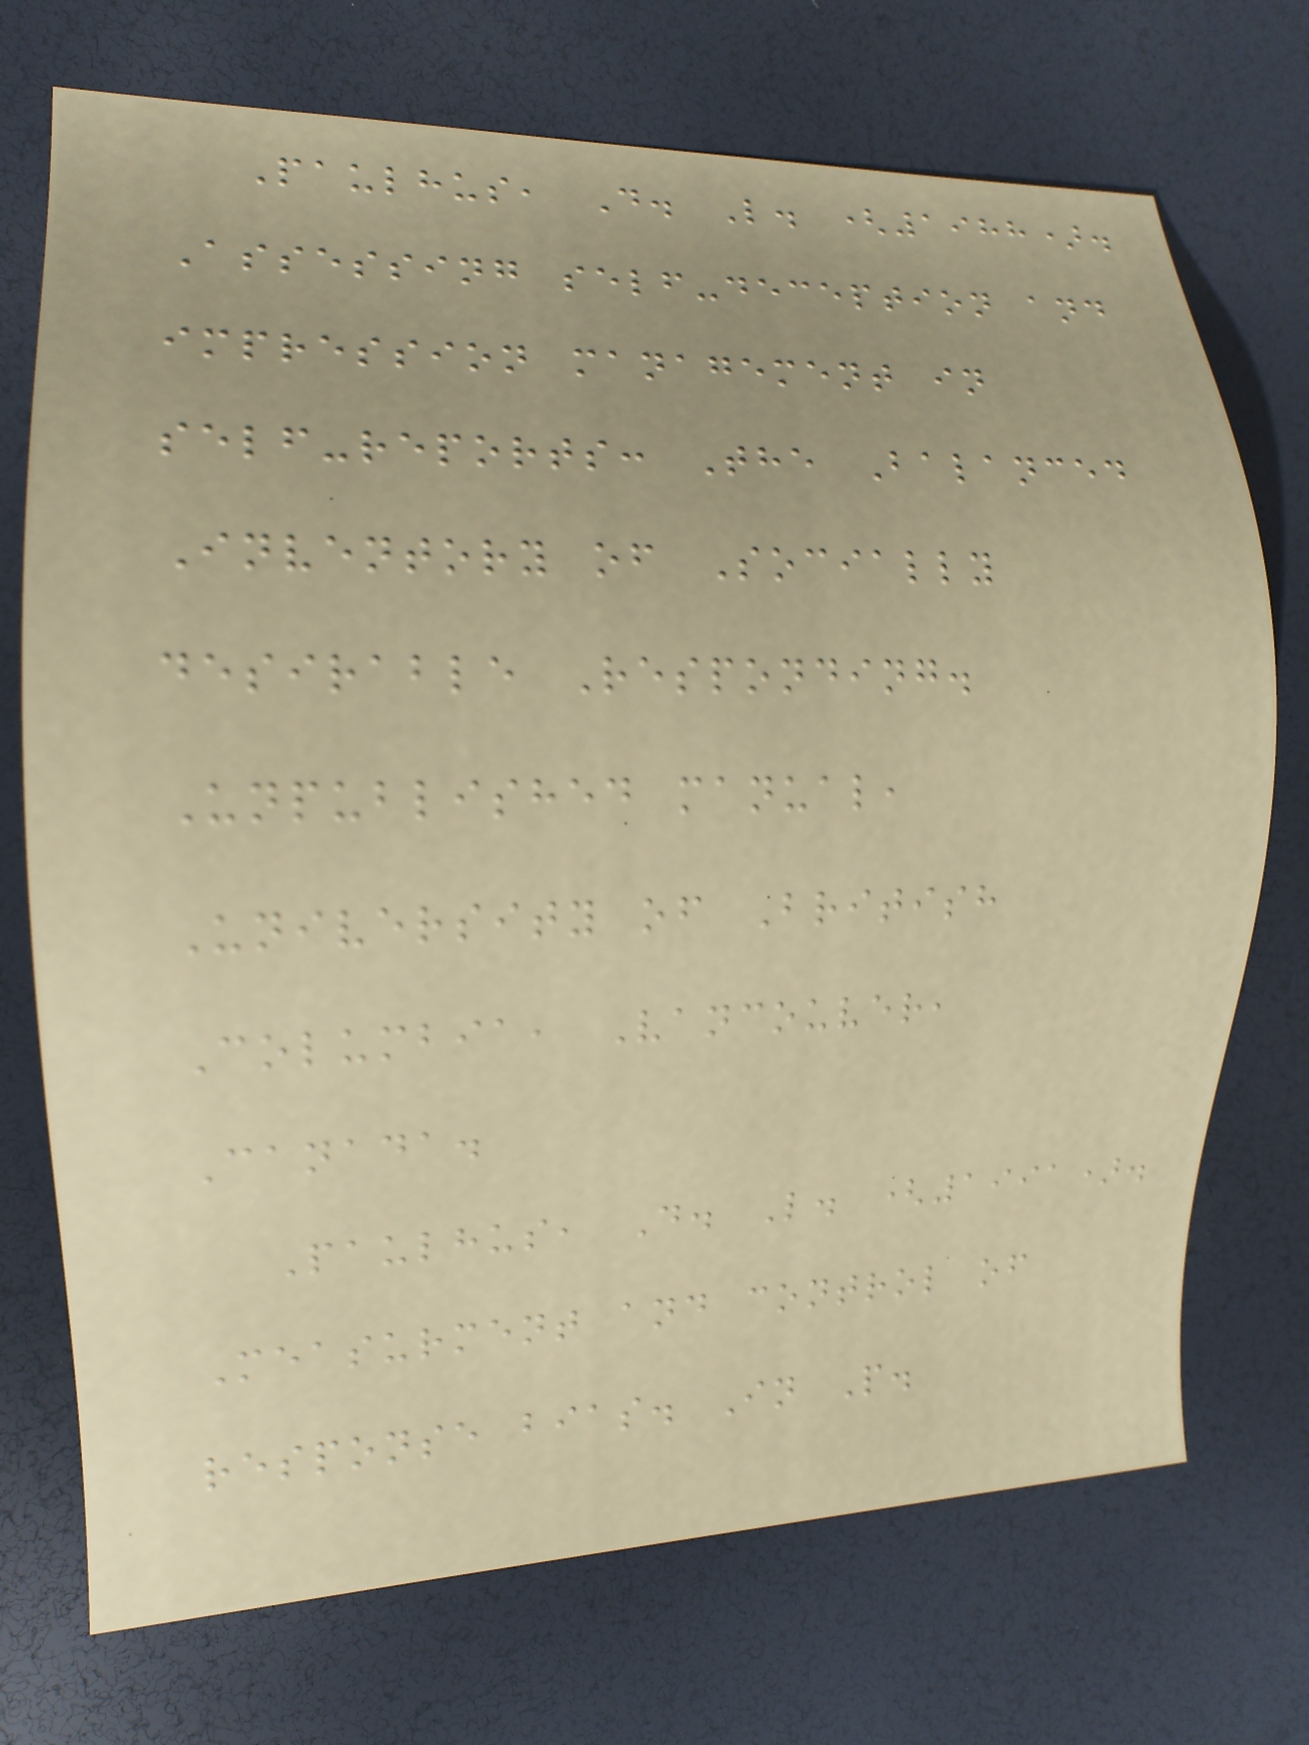Paulhus, D. L. (1988).
Assessing self-deception and
impression management in
self-reports: The Balanced
Inventory of Socially
desirable Responding.
Unpublished manual,
University of British
Columbia, Vancouver,
Canada.
Paulhus, D. L. (1991).
Measurment and control of
response bias. In P.
